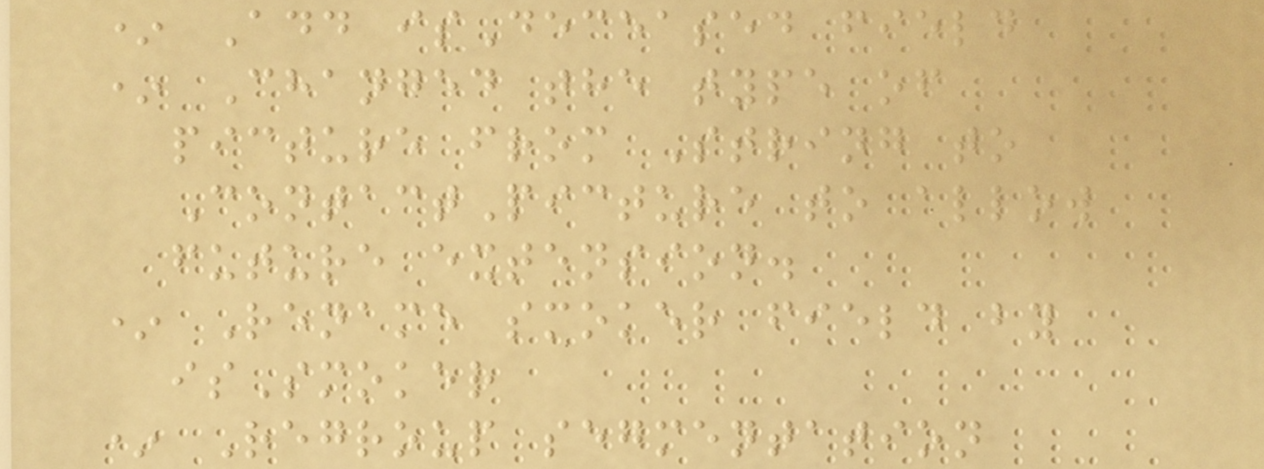* Add isDeceased field
* Changed the type of
picture from String to
ContactPicture to allow
future extension.
* Rename smoker field by
isSmoker
* Regroup segmentation
